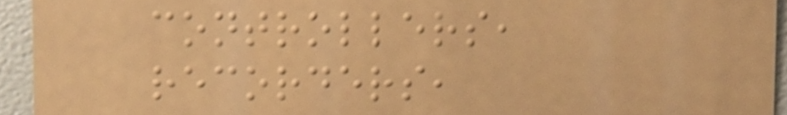controllers,
recorders,
